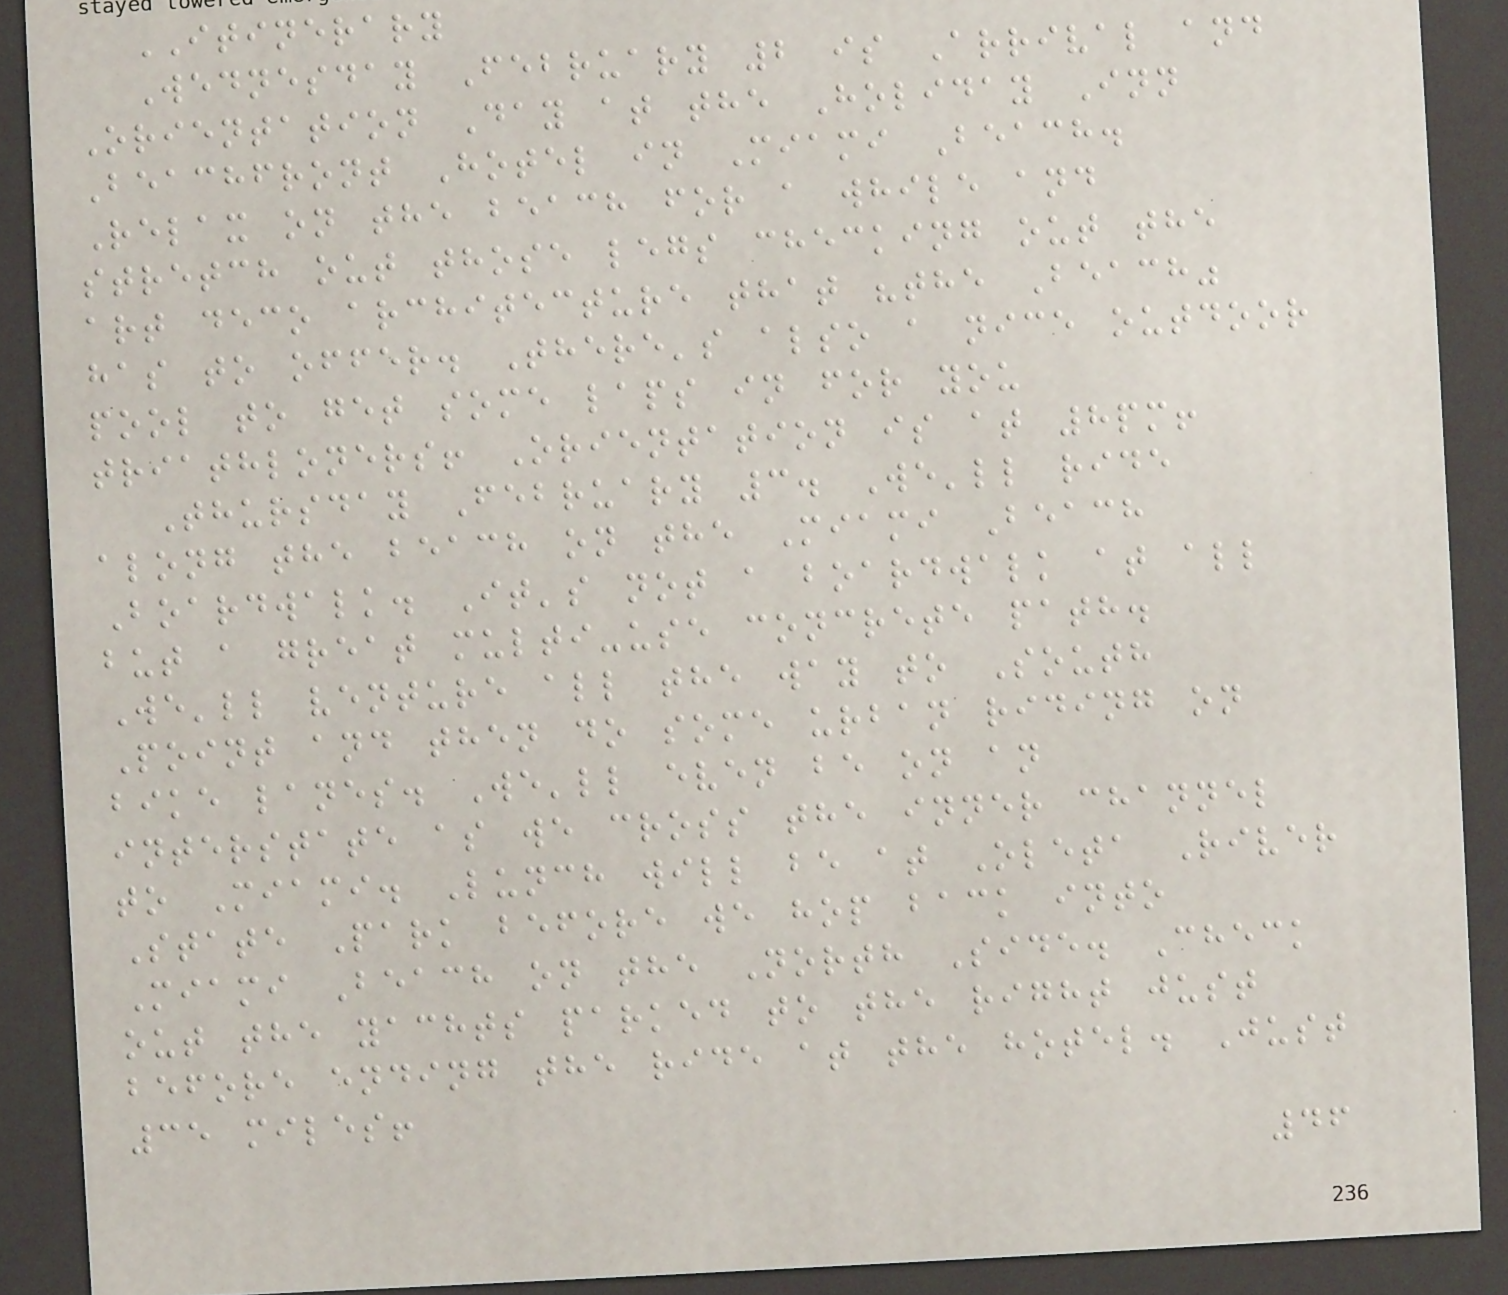ITINERARY
Wednesday February 2 is Arrival and
Orientation Day at the Holiday Inn
Beachfront Hotel in Miami Beach.
Relax on the beach for a while and
stretch out those legs checking out the
art deco architecture that "the Beach"
has to offer. There's also a nice outdoor
pool to get some laps in for you
triathloners! Orientation is at 8pm!
Thursday February 3. We'll ride
along the beach on the Miami Beach
Boardwalk. It's not a boardwalk at all
but a great multi-use concrete path.
We'll venture all the way to South
Point and then do some urban riding on
bike lanes. We'll even be on an
interstate as we cross the inner channel
to Miami. Lunch will be at Oleta River
State Park before we hop back into
Miami Beach on the North Side. Check
out the yachts parked to the right just
before ending the ride at the hotel. Just
35 miles!
46
